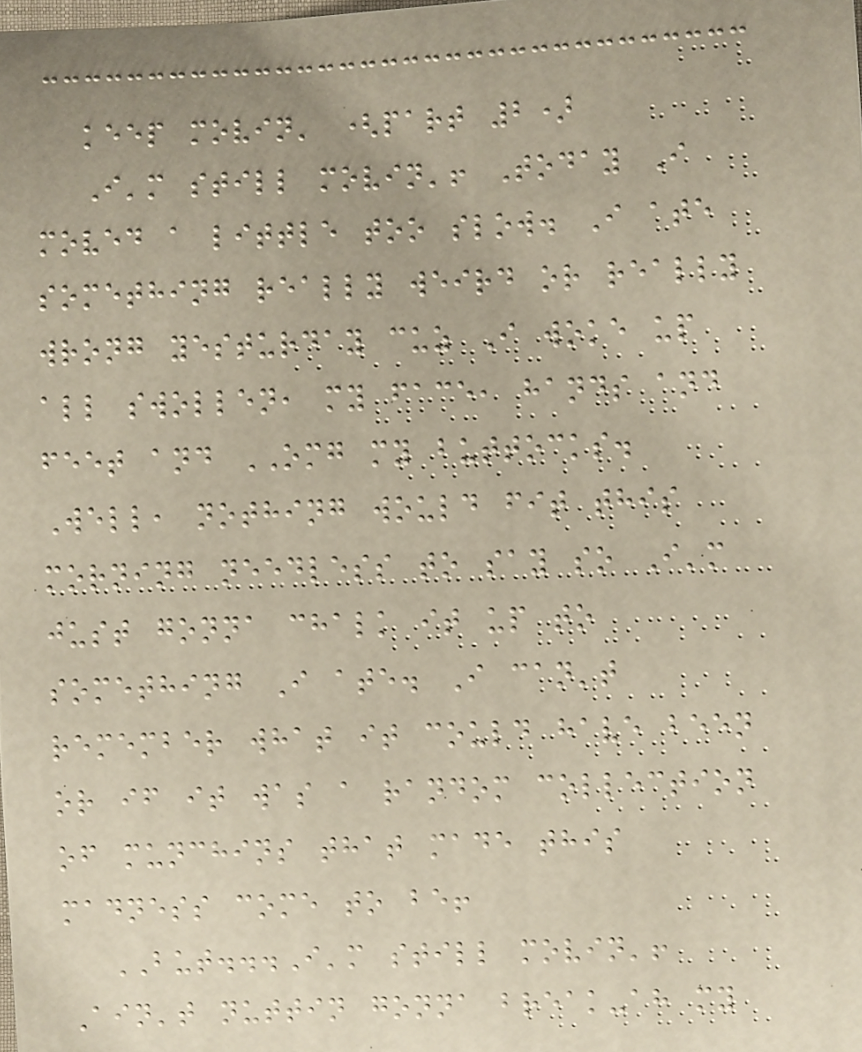keep movin' (part 2)
I'm still movin'! Today I
moved a little too slow. I ate
something really weird or really
wrong yesturday cuz I woke up
all swollen, my face, hands and
feet and OMG my buttocks.
Well, nothing would fit this
morning needless to say so I'm
just gonna chalk it up to
something I ate. I can't
remember what it could have been
or if it was a random collection
of munchins that made this
madness come to be!
BUT...I'm still movin'!
Ain't nuttin gonna break-ah my
